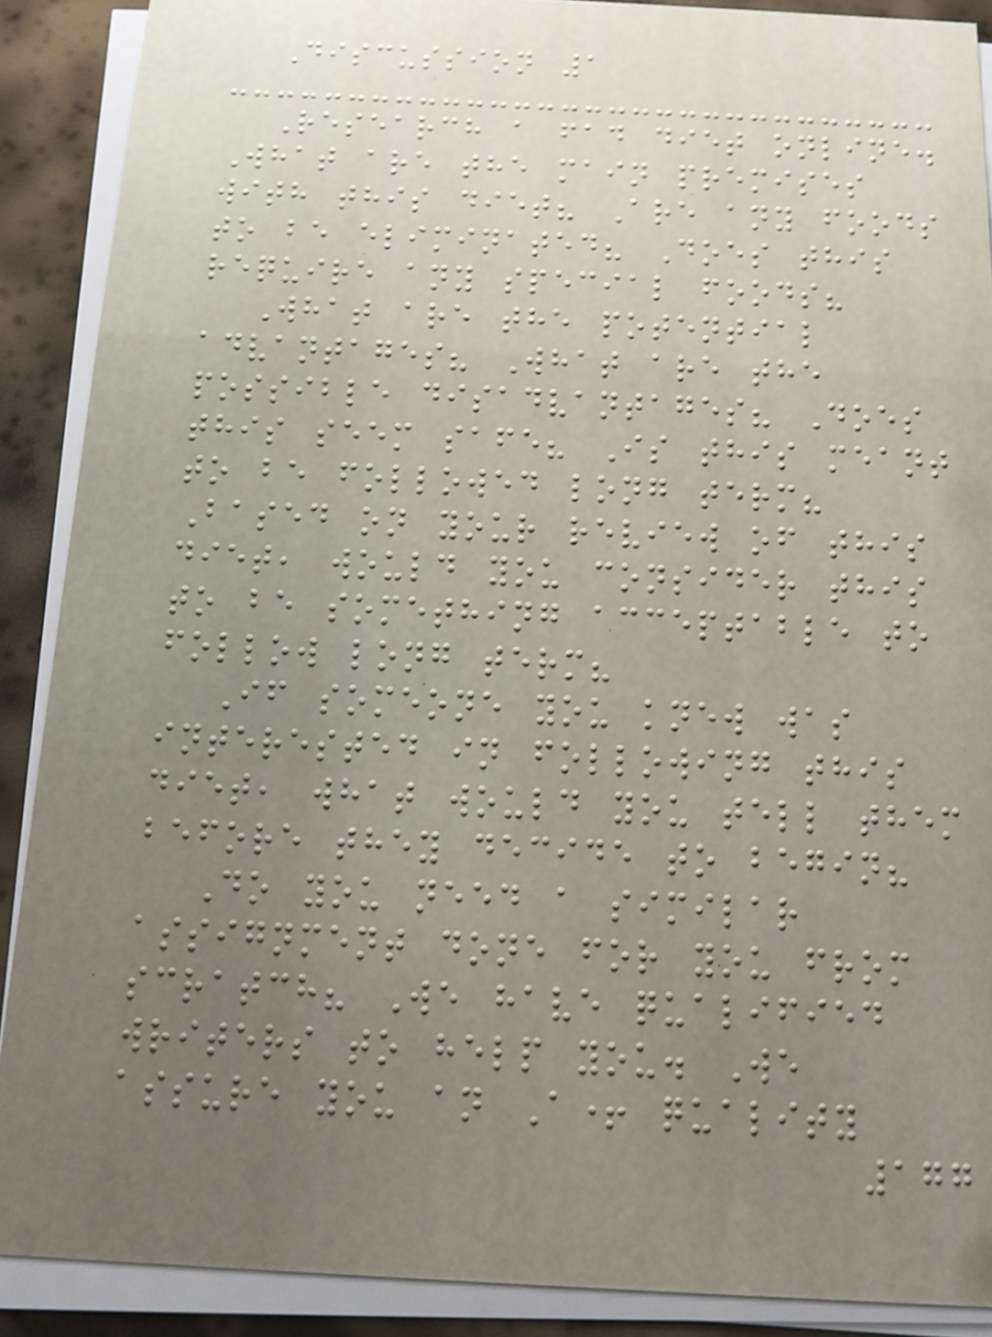Discussion 1
Research a fad diet online.
What are the main premises
with this diet? Are any foods
to be eliminated? Does this
require any special foods?
What are the potential
advantages? What are the
possible disadvantages? Does
this seem safe? Is this meant
to be followed long term?
Based on your review of this
diet, would you consider this
to be something acceptable to
follow long term?
If someone you knew was
interested in following this
diet, what would you tell them
before they decide to begin?
Do you need a similar
assignment done for you from
scratch? We have qualified
writers to help you. We
assure you an A+ quality
177
